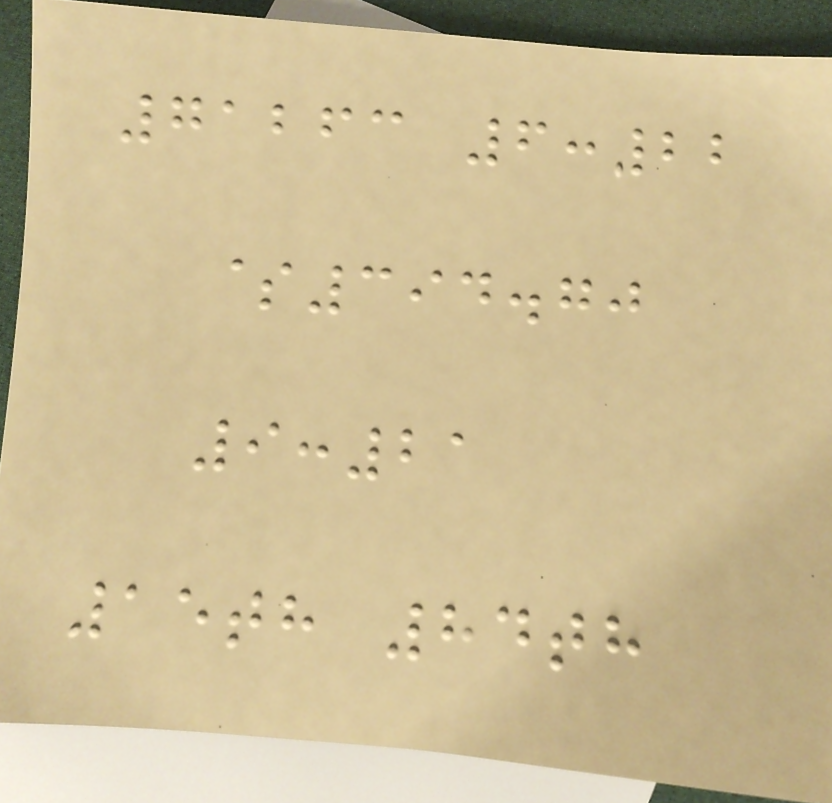71263 6:22
$394.70
9:21
15th 84th
